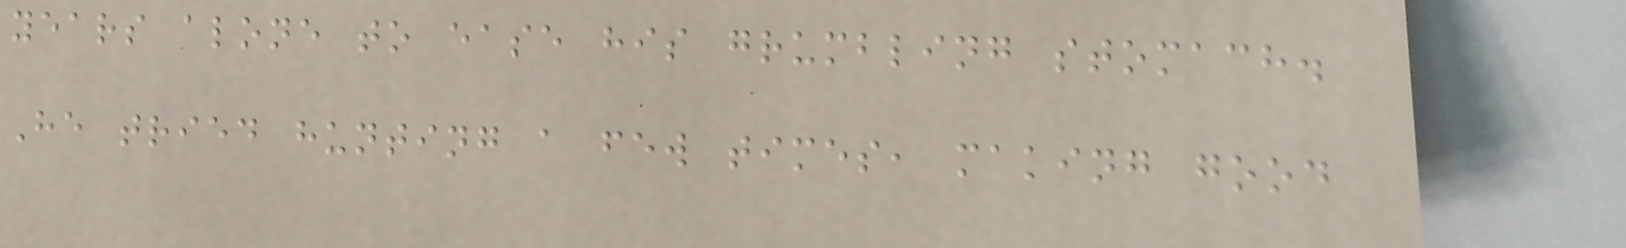years alone to ease his grumbling stomach.
He tried hunting a few times, making good
